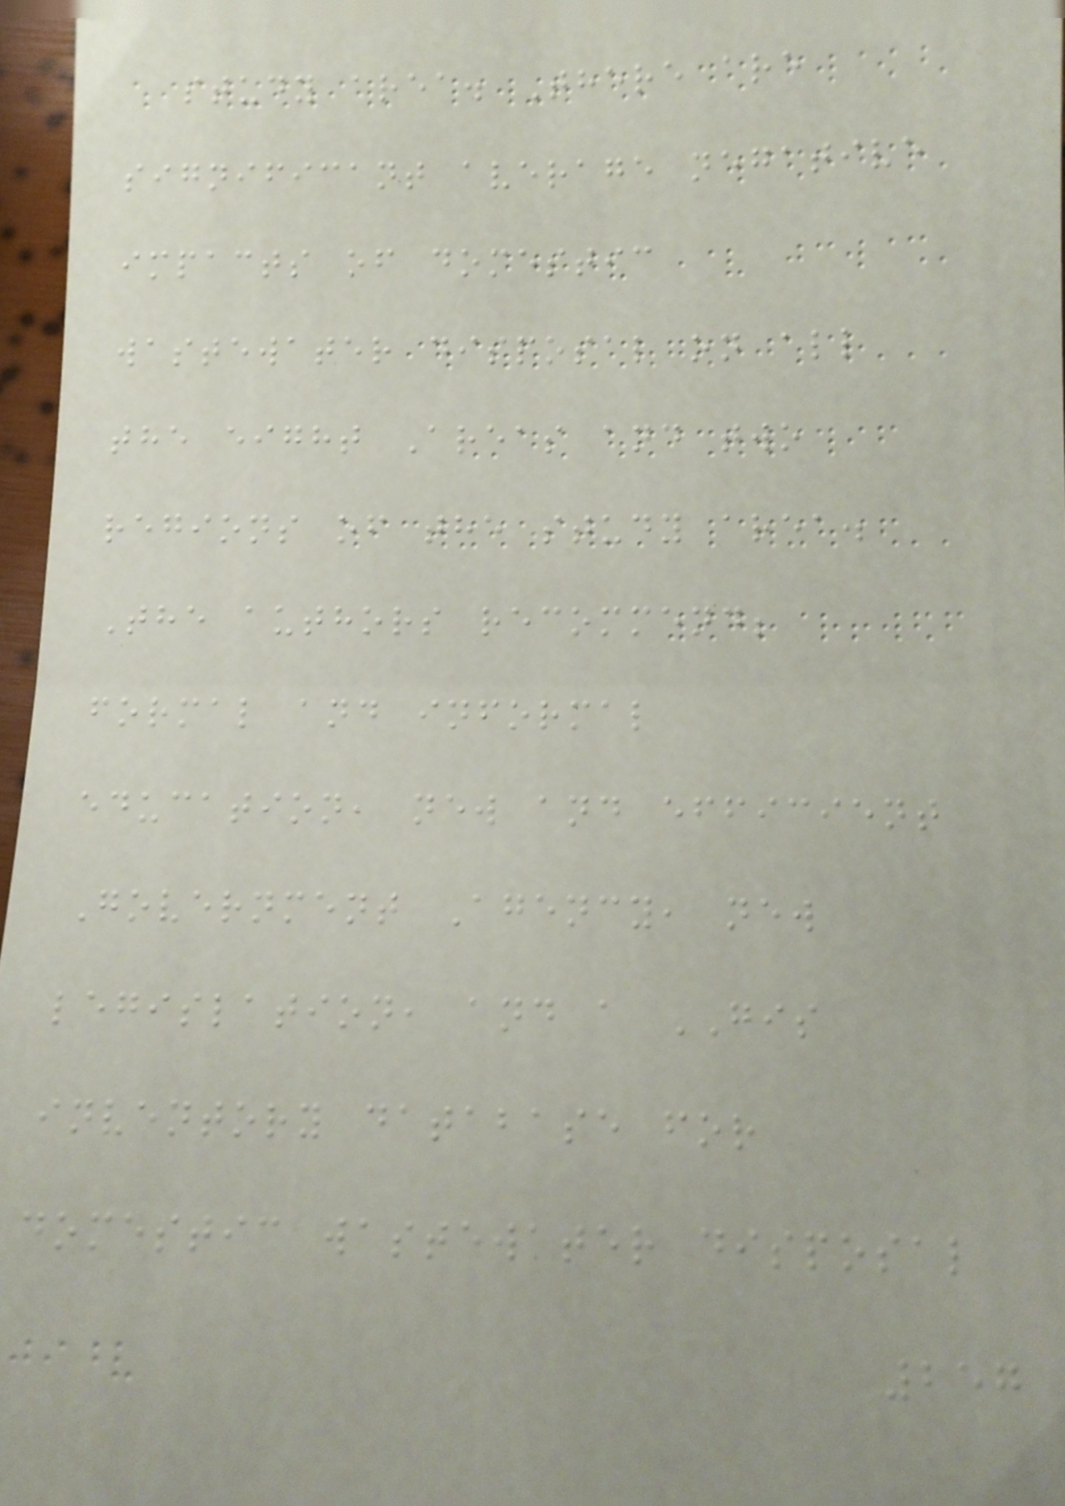study area. There are
significant average negative
impacts of domestic
wastewater disposal on all
the eight Areas and two
regions of the study area.
The authors recommend;
formal and informal
education, new and efficient
Government Agency, new
legislation, and a GIS
inventory database for
domestic wastewater disposal
257
